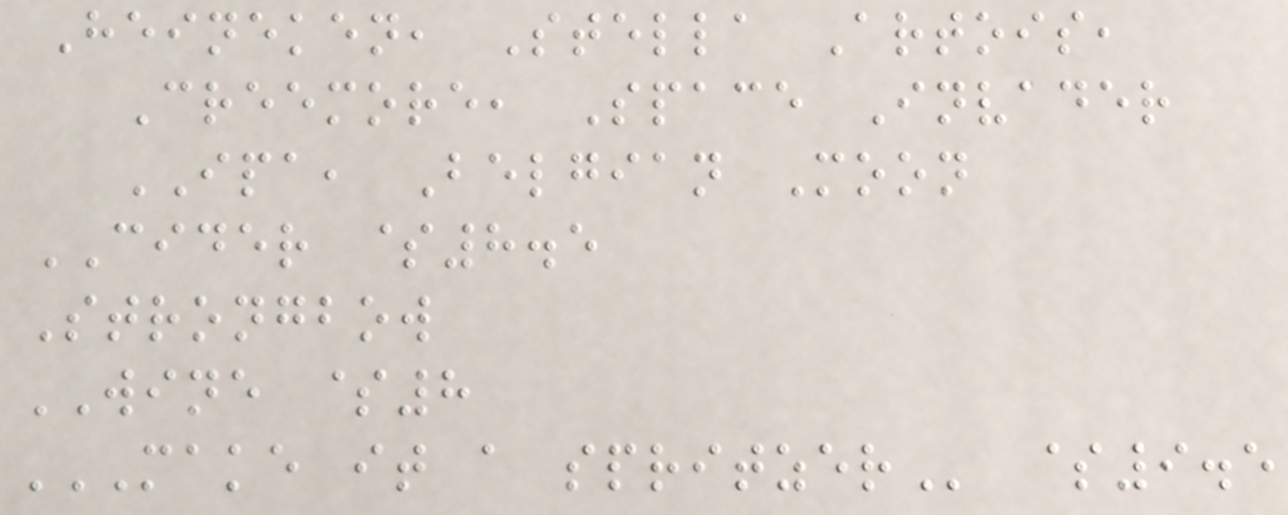Heineken, Stella Artois,
Creemore, Space Invader
IPA, Belgian Moon
CIDER $8.5
Strongbow
WINE $8
MAKE IT A SPRITZER $9.5
